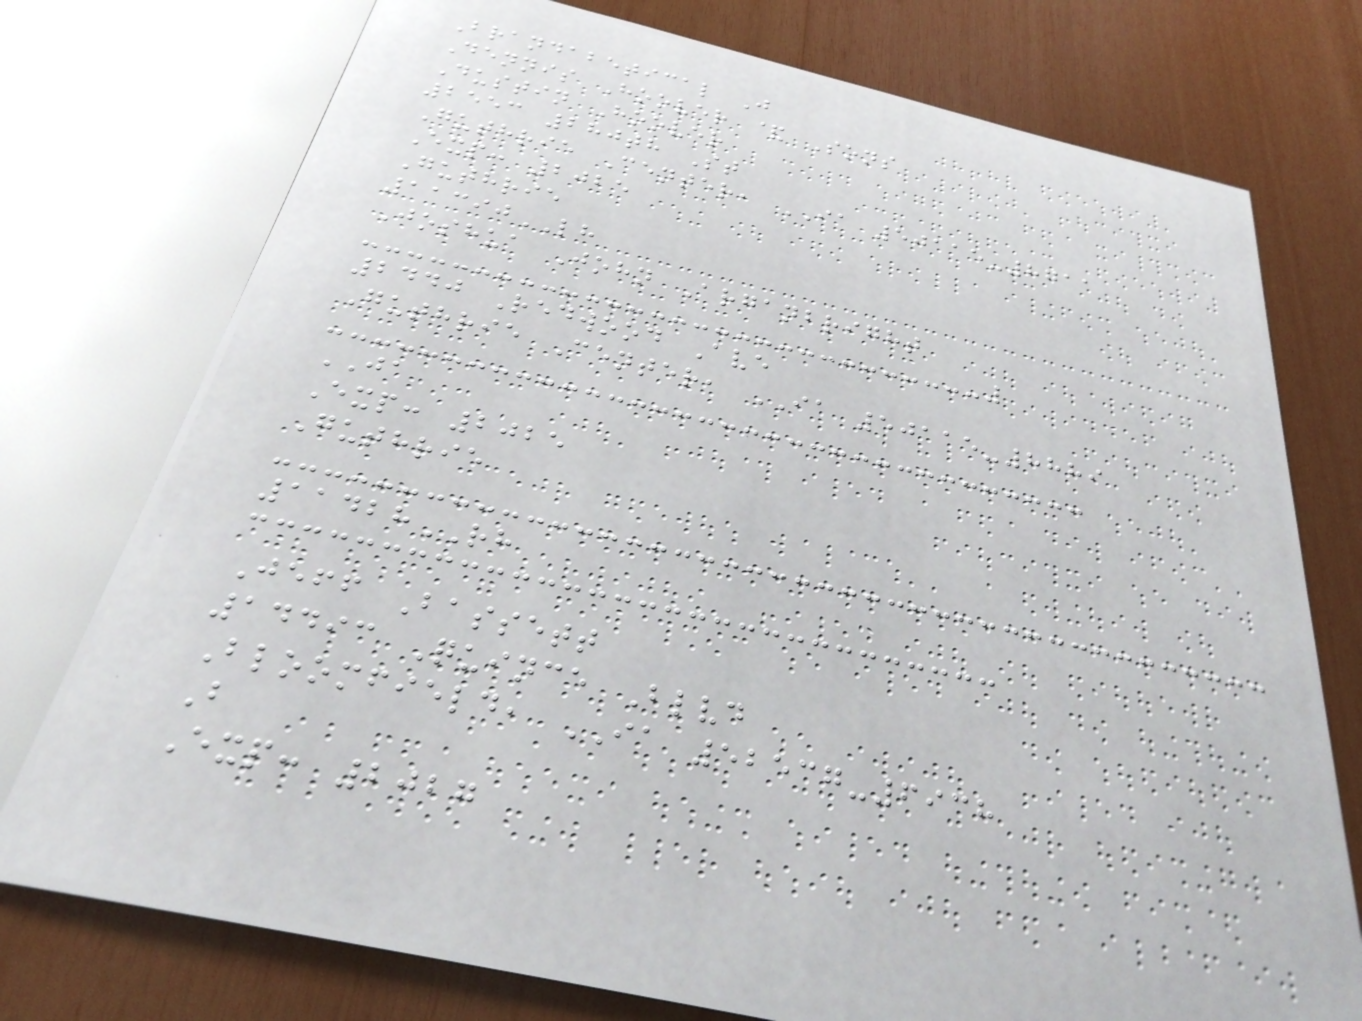Brandabetical J
Dennis Hoover & Sons
Dustin Hoover
2553 280th St
Guthrie Center, IA 50115-8711
Exp: 2025
Guthrie
11390LH
Joshua John Arganbright
2440 Redwood Ave
Guthrie Center, IA 50115-8889
JA
Exp: 2025
Guthrie
11428RH
Jeff Bassett
14493 Quince Blvd
Bloomfield, IA 52537-6938
B
Exp: 2027
